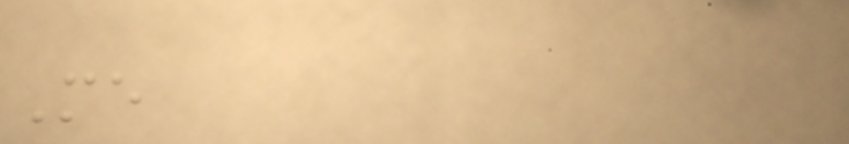Me
